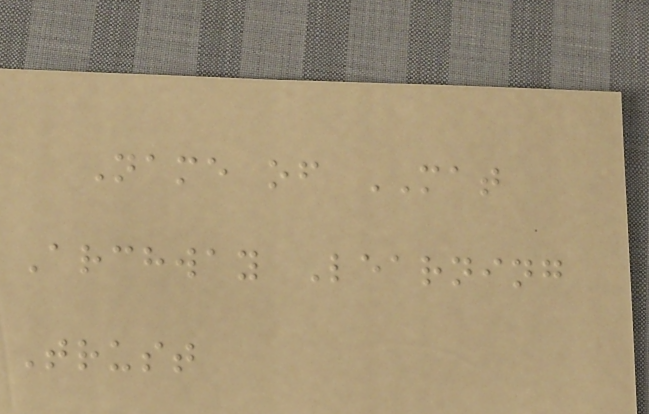Name of MAT
Archway Learning
Trust
